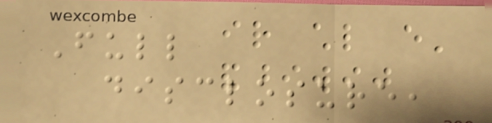Full
disclosure,
